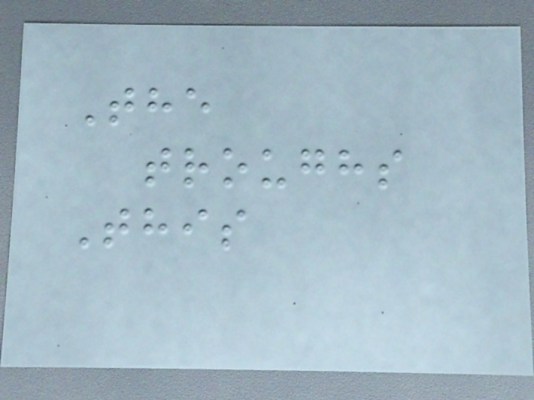The
troughs
This
